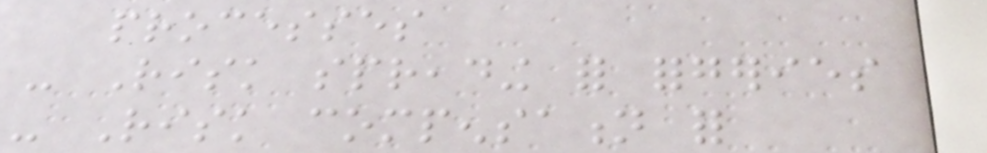processes
- Risk spreading for forgeries
- Risk compensation for
